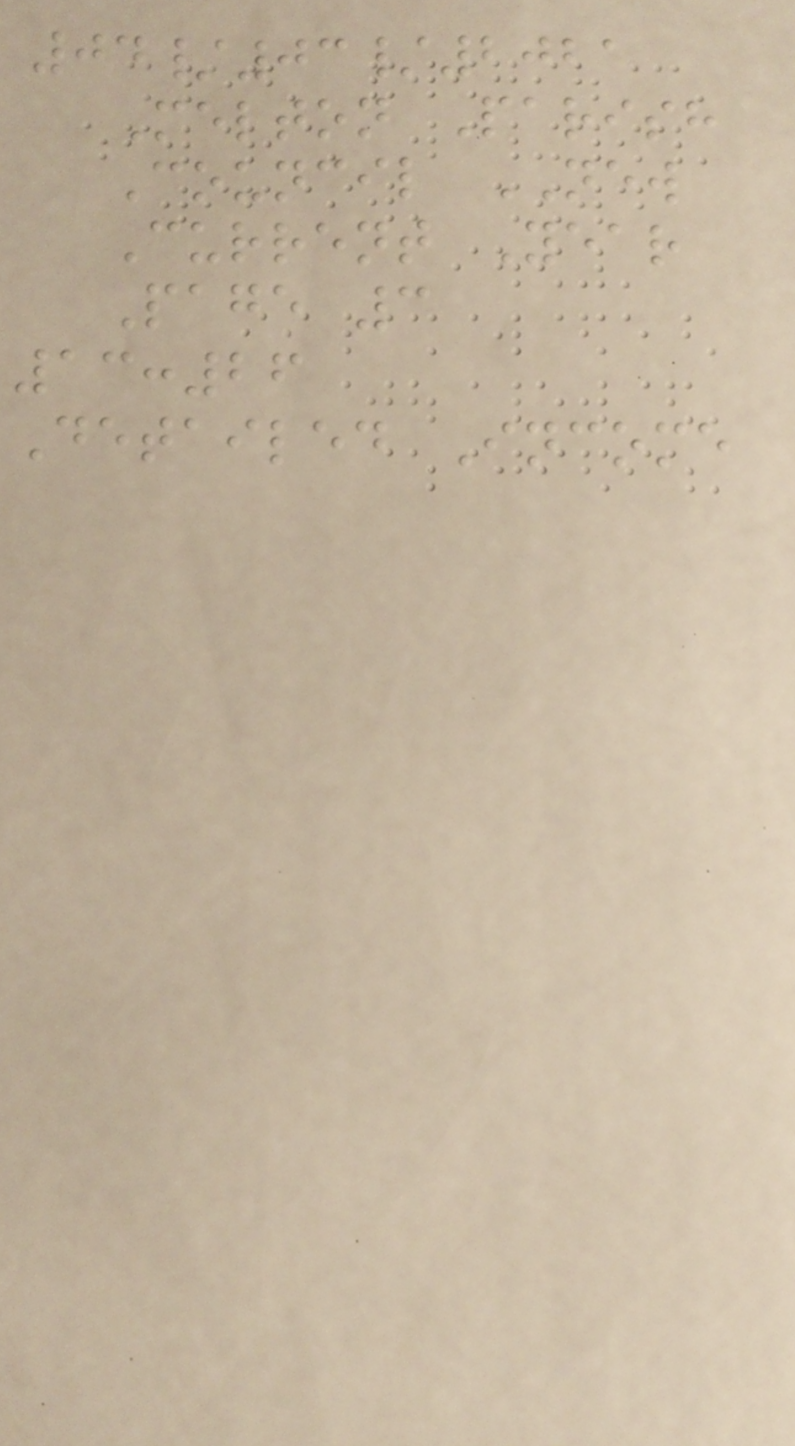04/03/2021
Melton Parish
Council NEW
Current Year
Page 3
13:26
Detailed Income
